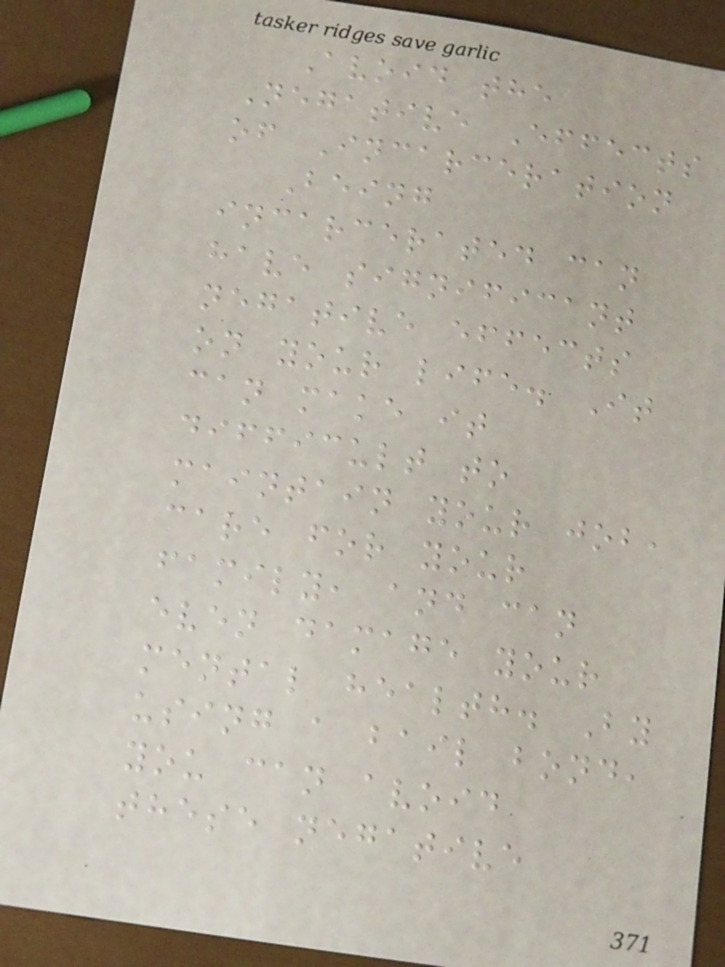Avoid the
Negative Effects
of Incarceration
Being
incarcerated can
have significant
negative effects
on your life. It
can make it
difficult to
maintain your job,
care for your
family, and can
even damage your
mental health. By
using a bail bond,
you can avoid
these negative
